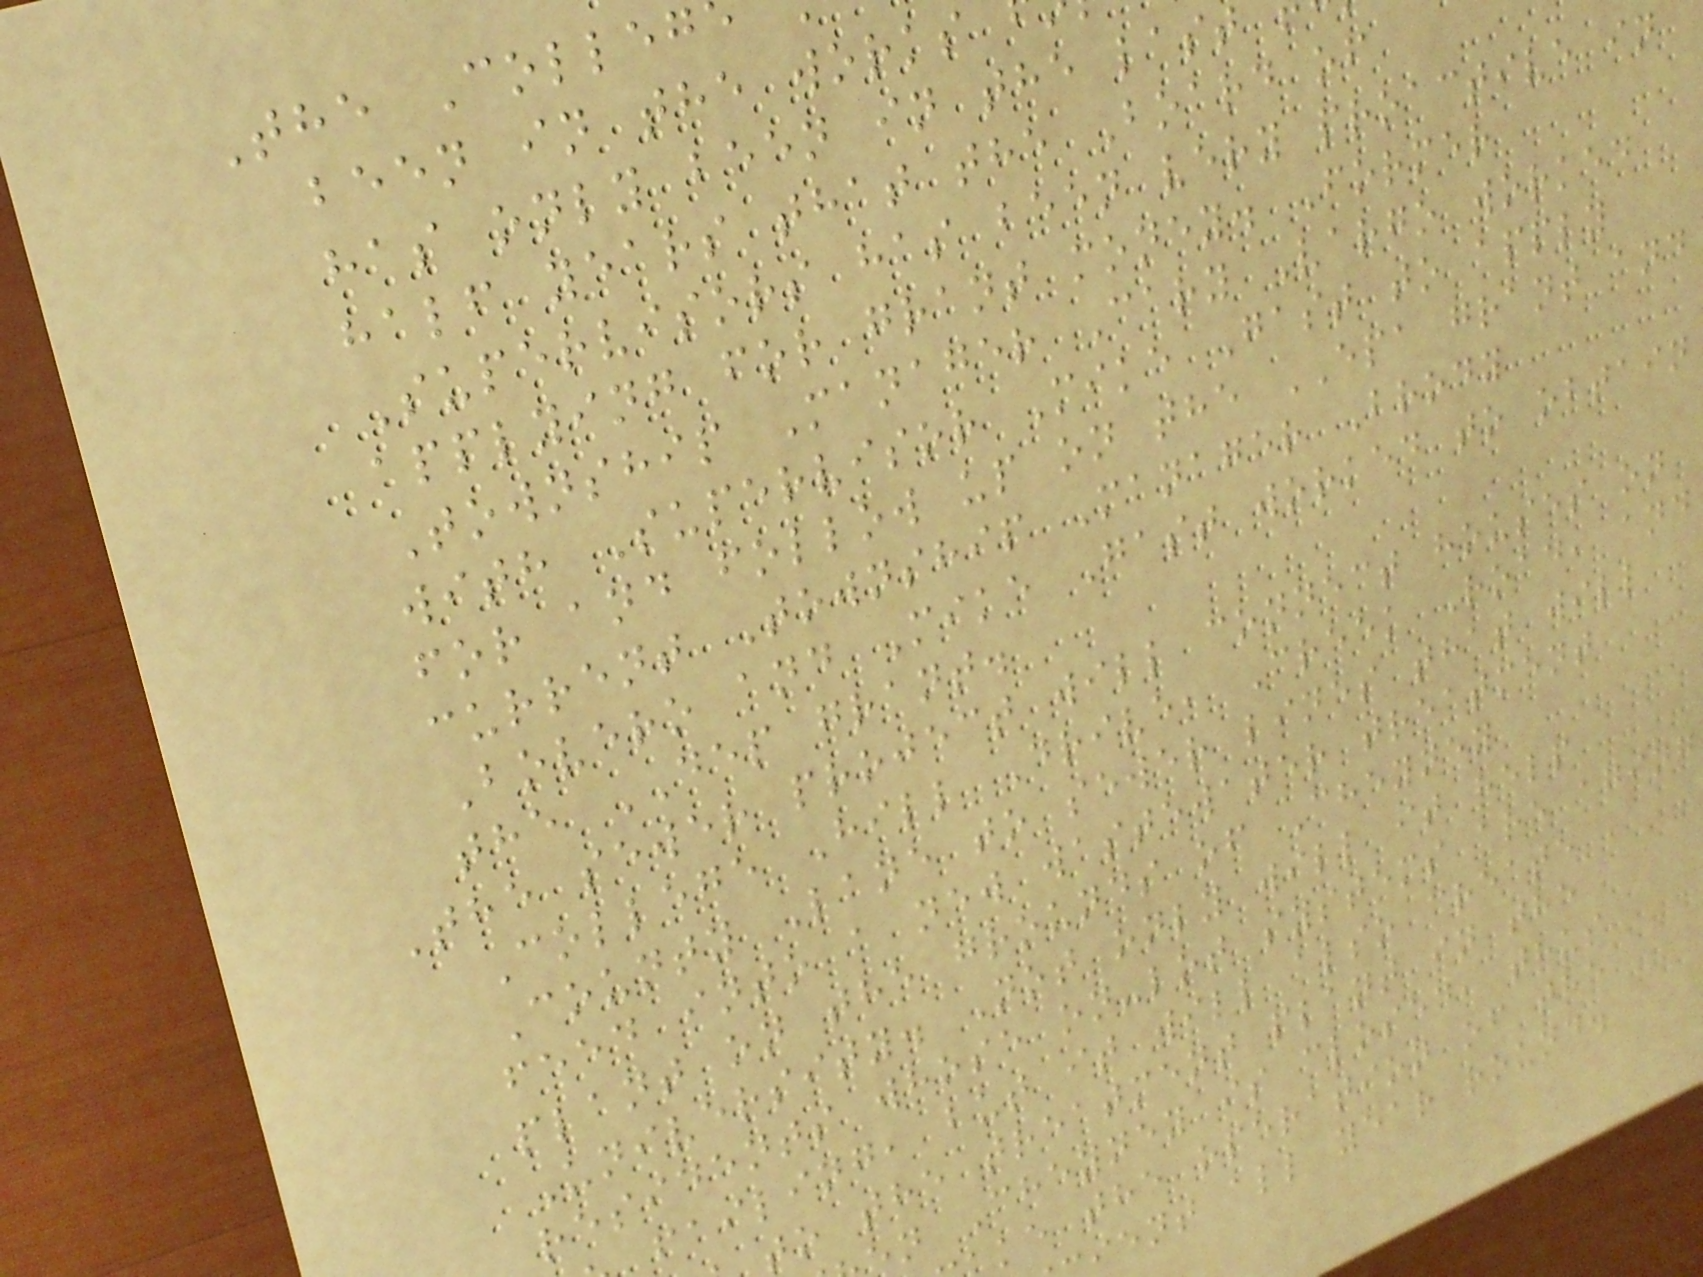The Colleg
been in the works
has only been in the last
half years that the Board of
Supervisors has been very proactive in
applying for grant money. Former
Township Manager Cary Vargo worked
with Supervisor Mike Gast to apply
for and follow up on the EPA grant and
current Township Manager Brody
Bovero and Mike Gast worked to obtain
the DEP grant.
The sewer project will connect houses on
College Hill Drive, Creek Road, and
County Lane to sewer lines that will
feed into a new wastewater treatment
plant on the grounds of Cheyney
University. Not only will it help
residents whose on-lot systems are aging
failing, but it will also create
to the treatment plant in the
n Cheyney is closed, thus
ke the operation of the
ient all year round.
